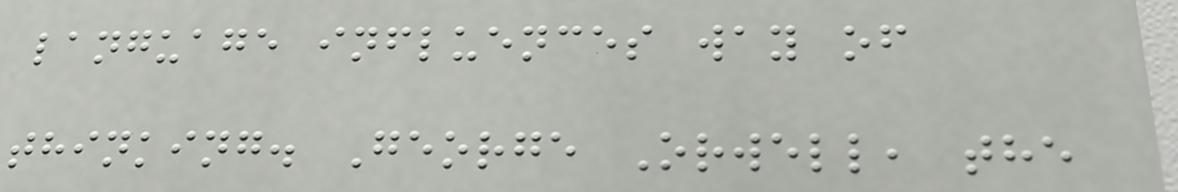language influences way of
thinking. George Orwell, the
